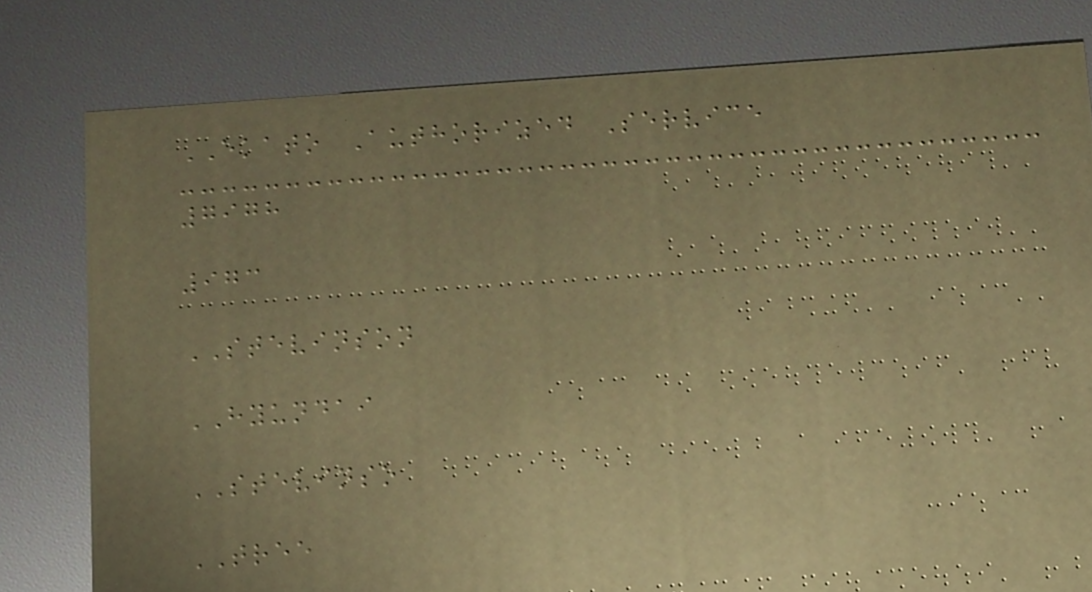EKATO Authorized Service
7978
973
STEVINSON
HYUNDAI
STEVINSO
TREE
